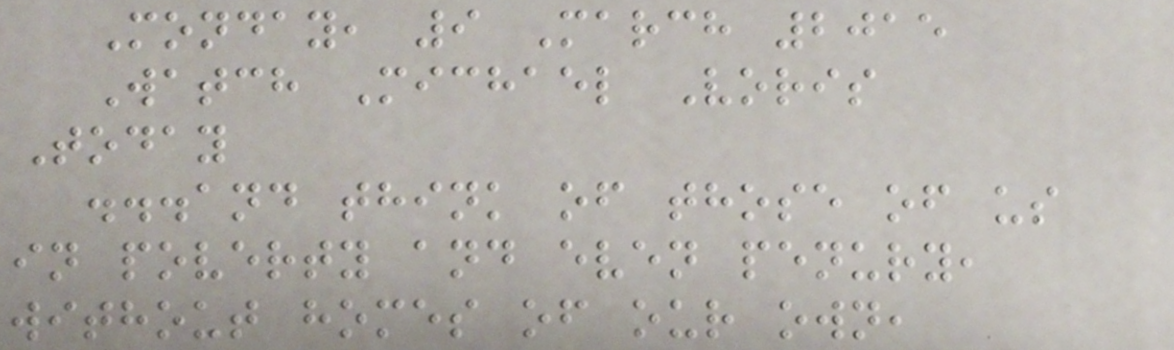Monday, 9 March 2015
Watch Michael Voris
Today
...and think of those of us
in poverty and even penury,
without homes of our own,
